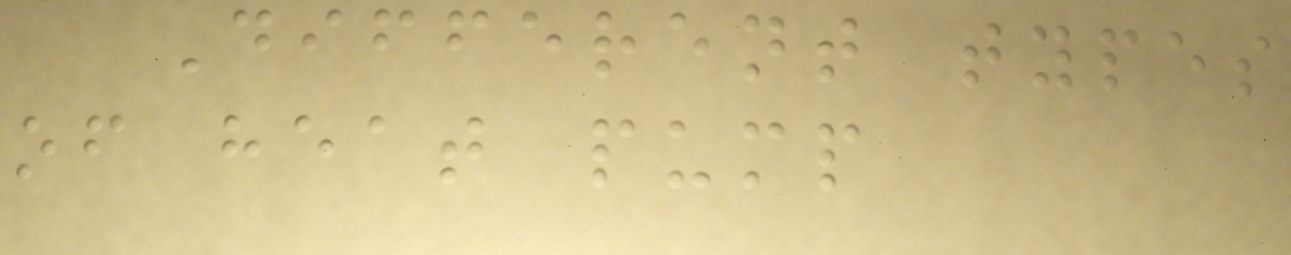Different types
of heat pump
